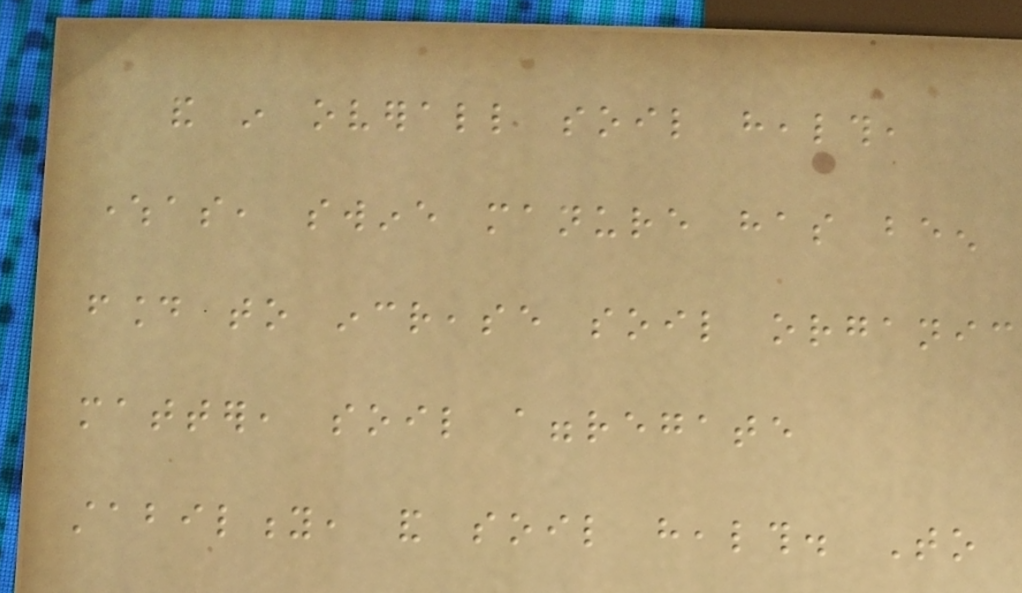and in overall soil health,
whereas, swine manure has been
found to increase soil organic
matter, soil aggregate
stability, and soil health. To
